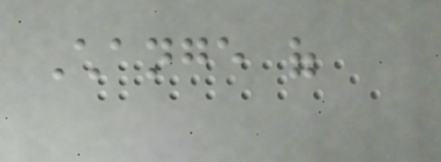Change of
